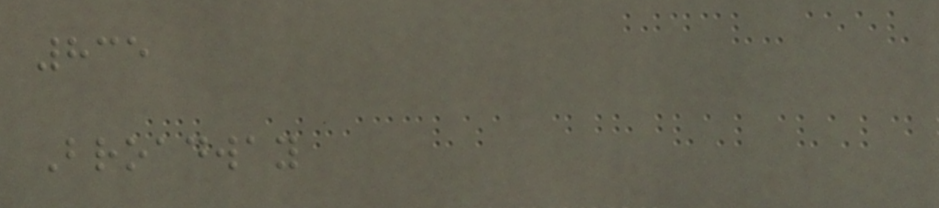835
Broadway
